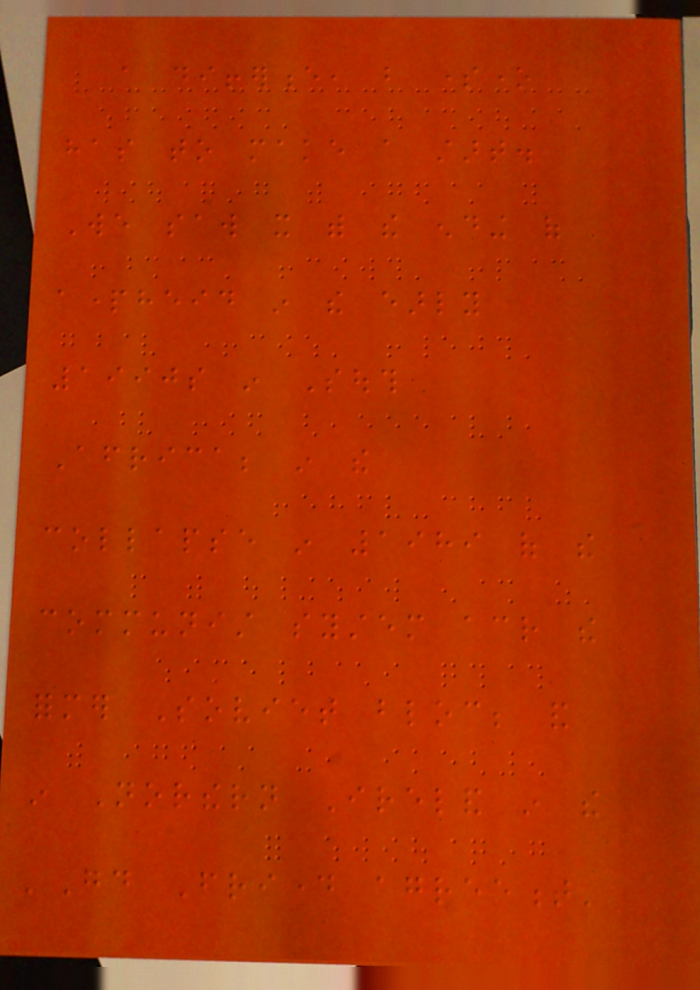a difference, but someone
has to make a start.
We saw it with the ending of
apartheid in the early
1990s in South
Africa; in the
collapse in 1989 of the
communist system across the
former Soviet bloc; and
in Northern Ireland in the
'Good Friday agreement'
